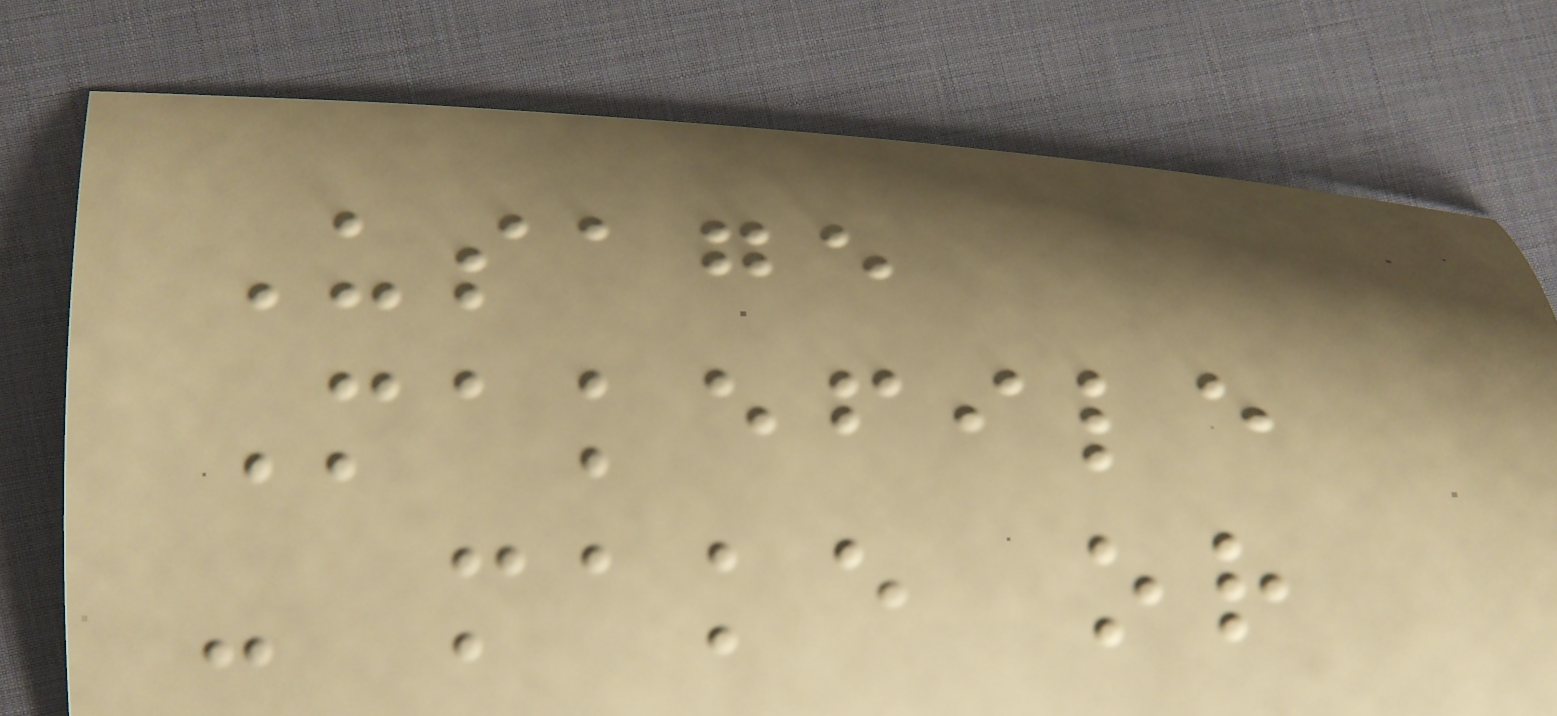Usage
Makefile
- make or
